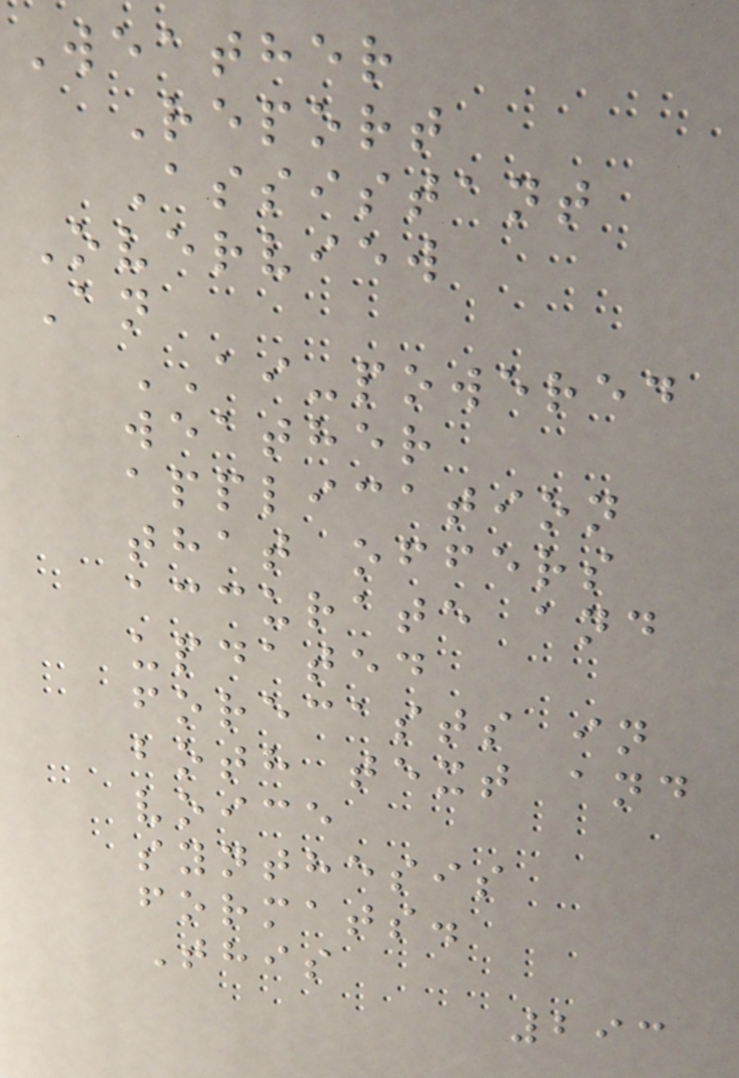Weather
Report
Assistant
Overview
An
AI-powered
weather
application
that offers
accurate and
updated
forecasts in
both text and
voice
synthesis
formats.
This
293
